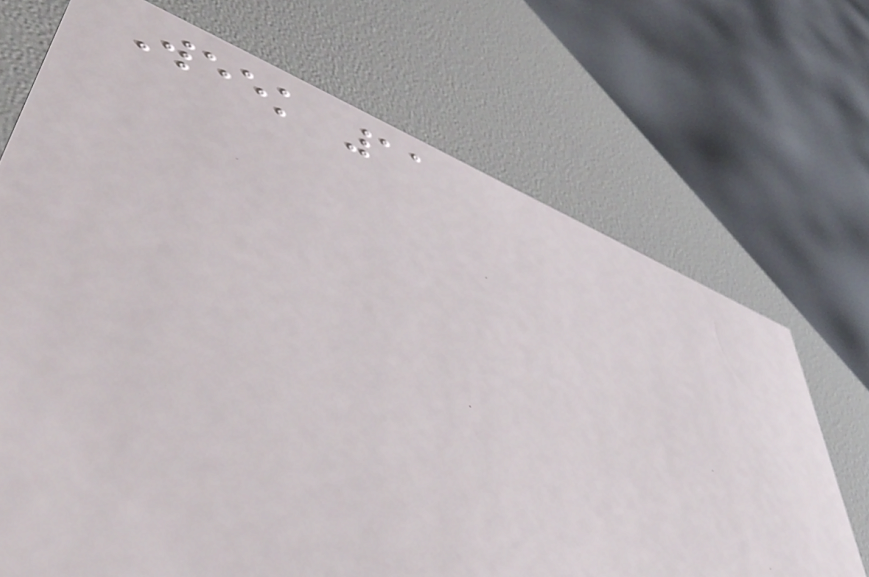Week 11
